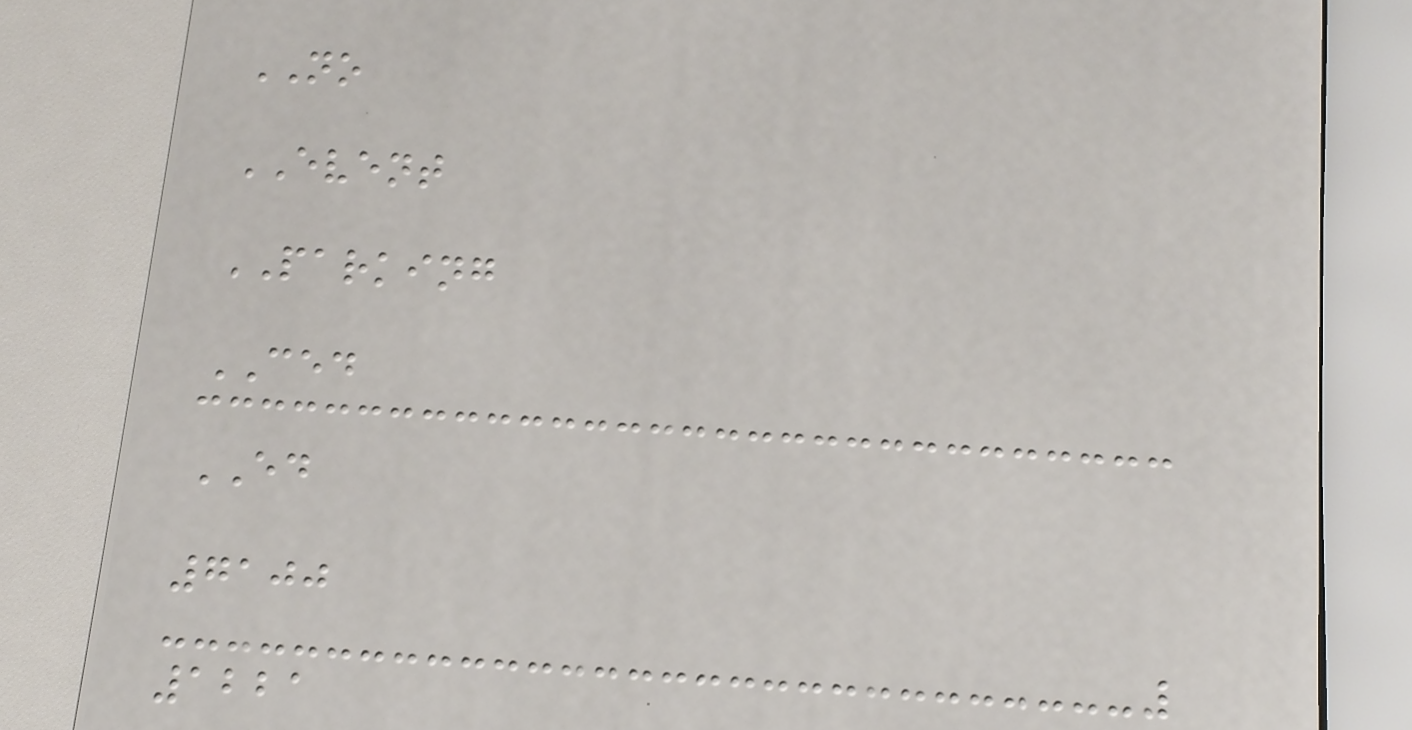NO
EVENT
PARKING
CED
ED
7100
1221
